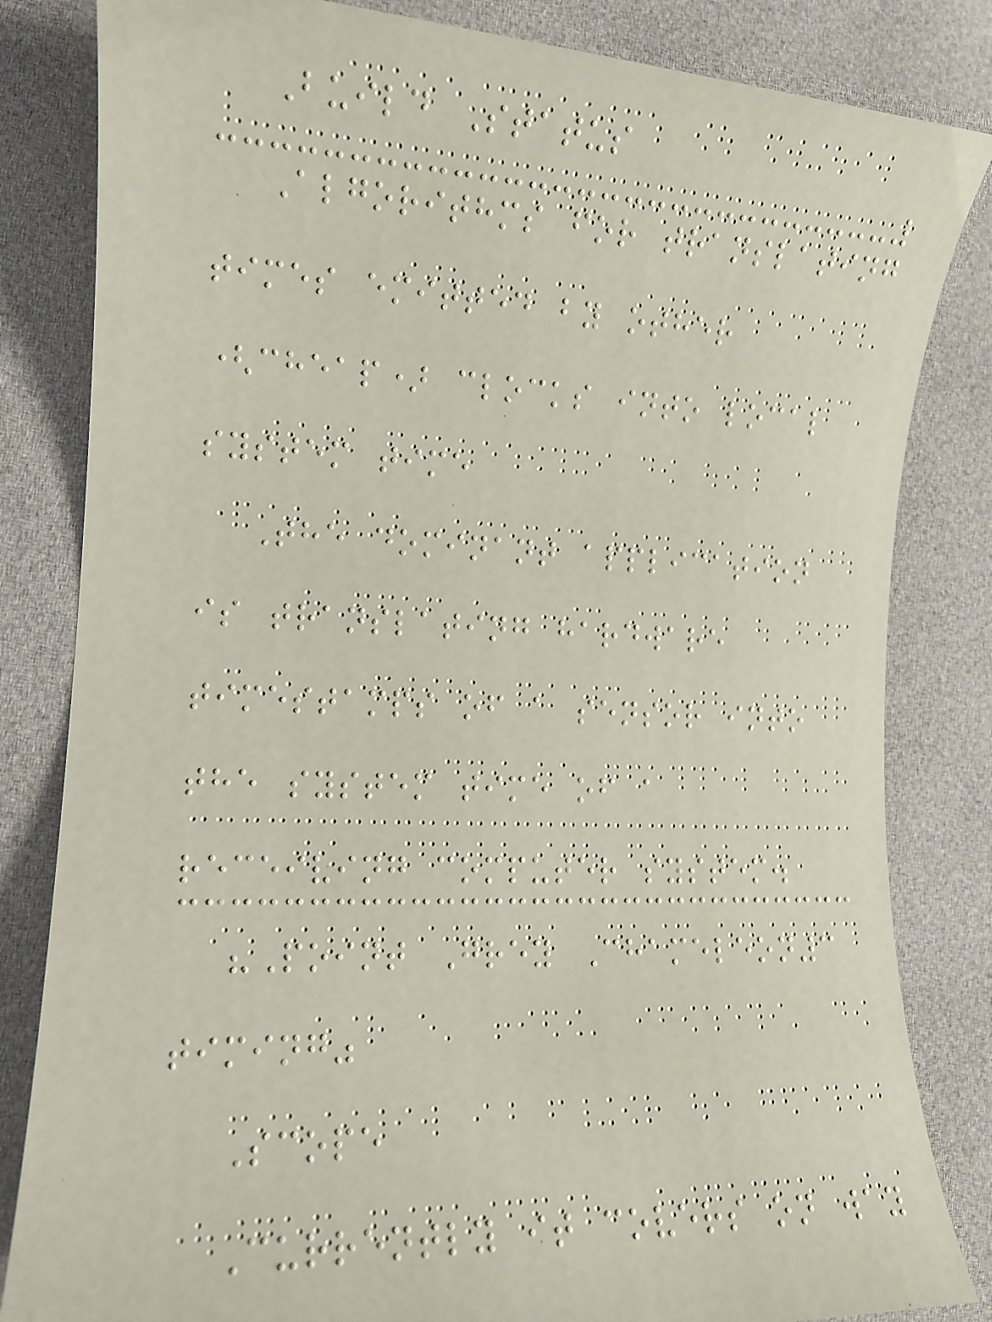Build Status
Algorithms for translating
times emitted by other
(cheap) clocks into local
system time
The dominant application
is translating hardware
timestamps of a sensor into
the system time of a
receiving computer system.
"Point Grey Chameleon3
timing"
Scope
Currently it covers on way
